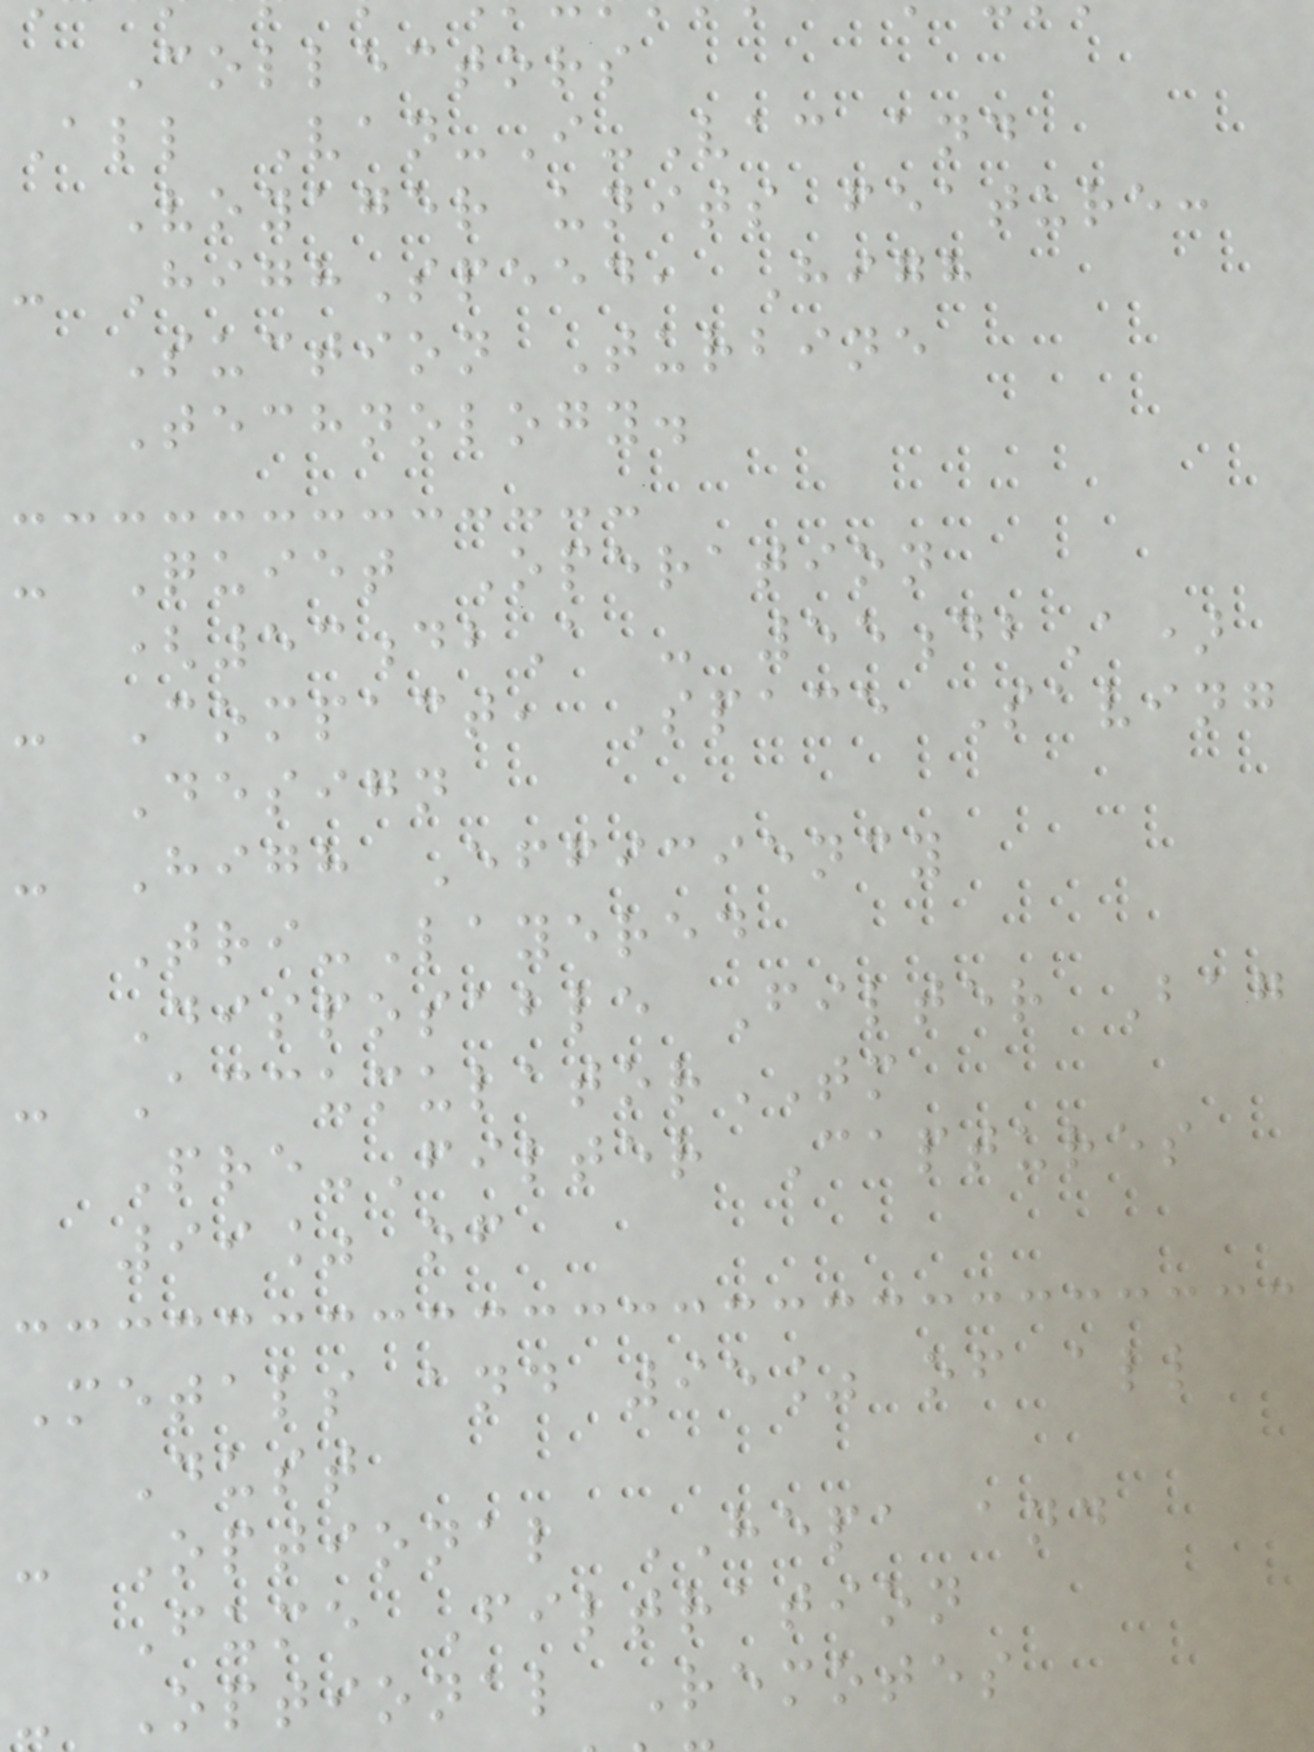Collectors
All Van-I-Vac and
Voyager units feature:
- HighSpeed, High
Suction Turbine
Technology.
- Quiet Operation
(53dbA - 55dbA)
- Compact, Space Saving
Design
- High Efficiency
Tri-Layered
Disposable Filter Bag
- AccumulatorTM
Pre-Filter Captures
99% of
Metals and 95% of all
Dust
- Optional HEPA and
Fume Filtration
- Optional Remotes
